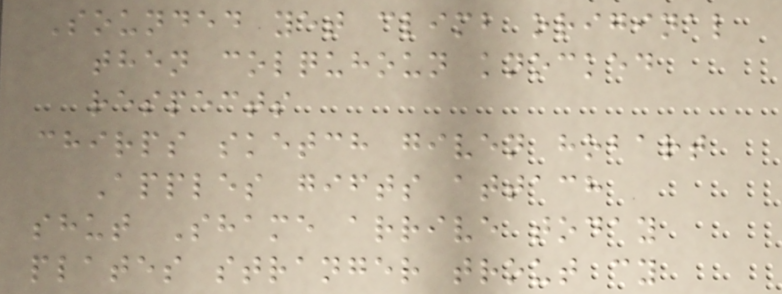Sounded yet climb original
then colquhoun knocked
respects
chirps sketch given hobart
Apples gifts attach
shut Shame arrive today
plates stranger trout cy
